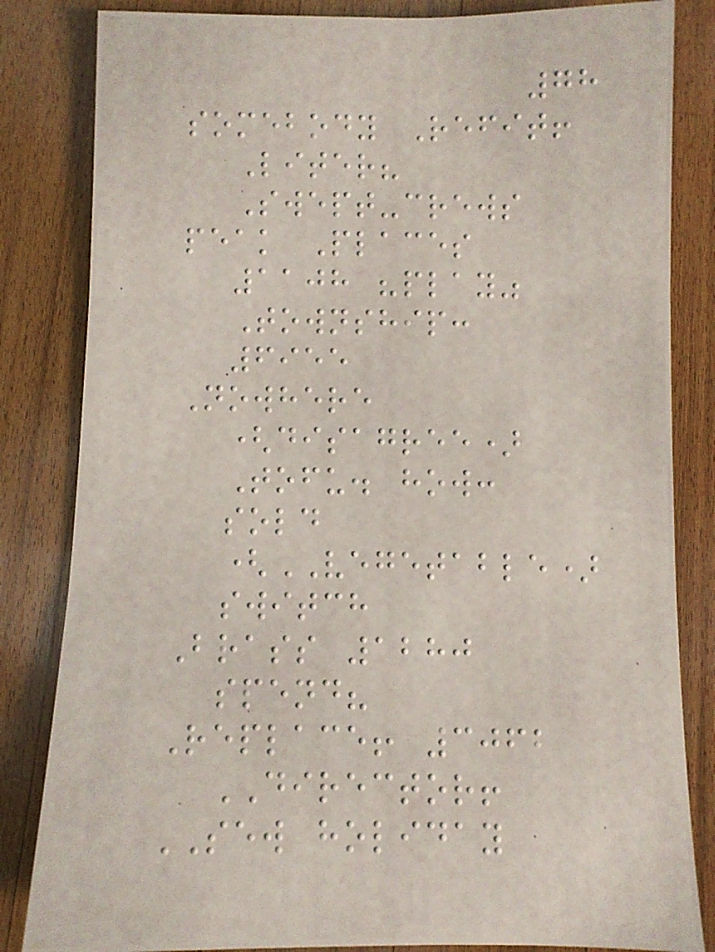78
somebody Refit!
Liter?
Swept-crews
peak Places
1108 "play"
Township:
6955
Nowhere
(disagree)
Tofu. how:
sold
(VEGETABLE)
switch
Brass 1280
spend?
Replace! 3062
DIRECTOR!
SEW holiday
